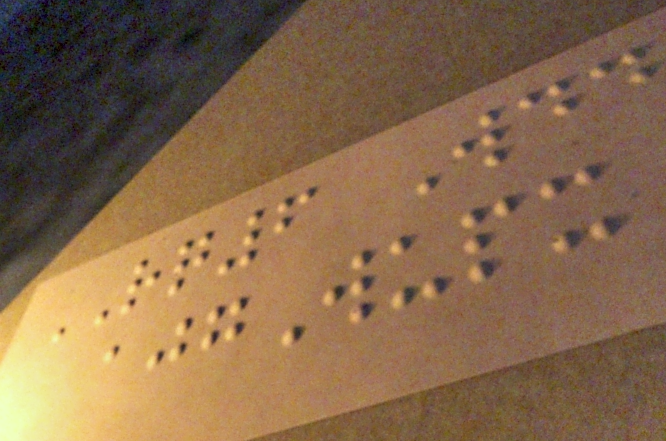RQ6 Wdd
ajgWupx
